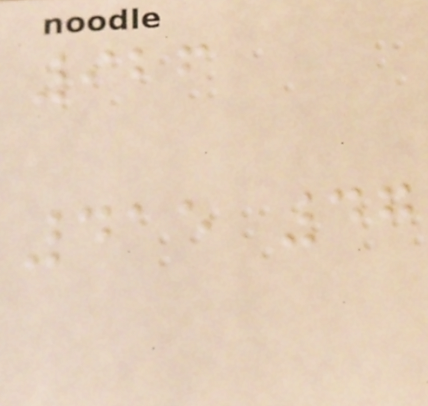926
415 47
